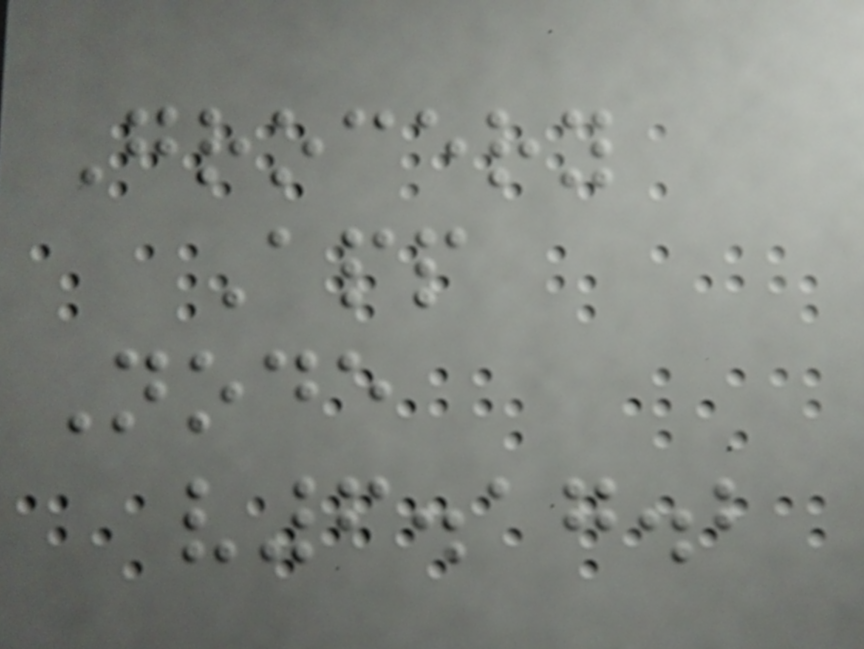Grocery
App
Node
v6.17.2
